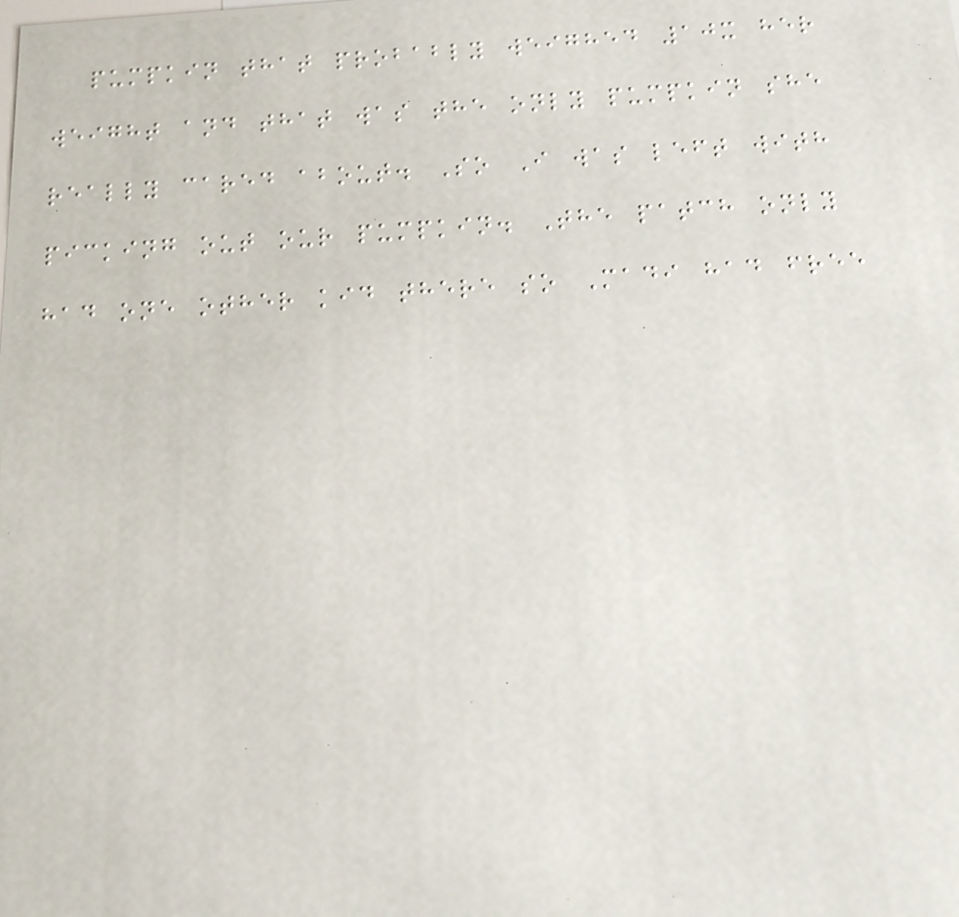pumpkin that probably weighed 10x her
weight and that was the only pumpkin she
really cared about. So I was left with
picking out our pumpkin. The patch only
had one other kid there so Madi had free
